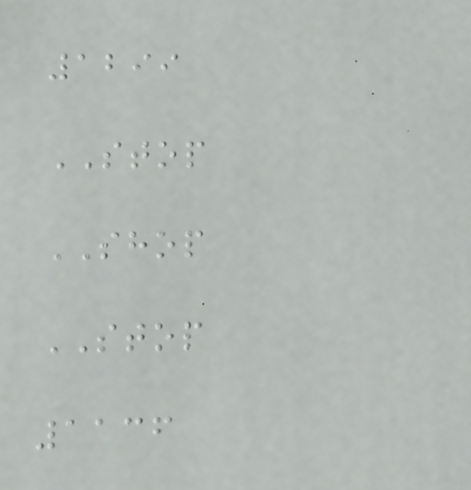1299
STOP
SHOP
STOP
1136
